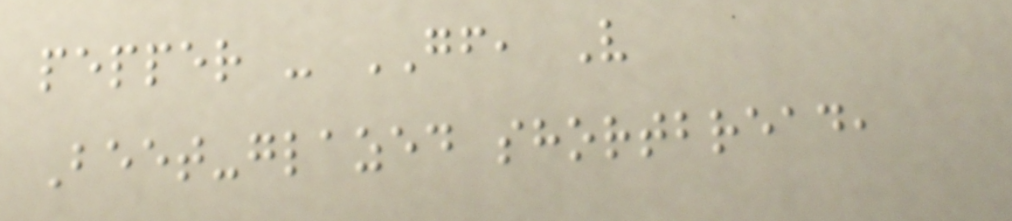pepper - GF, V
Beet-glazed shortbread,
